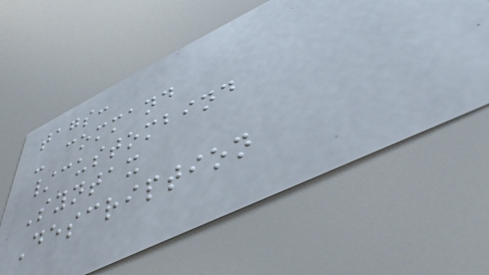tags:
- command
/custombind
Syntax
Description
